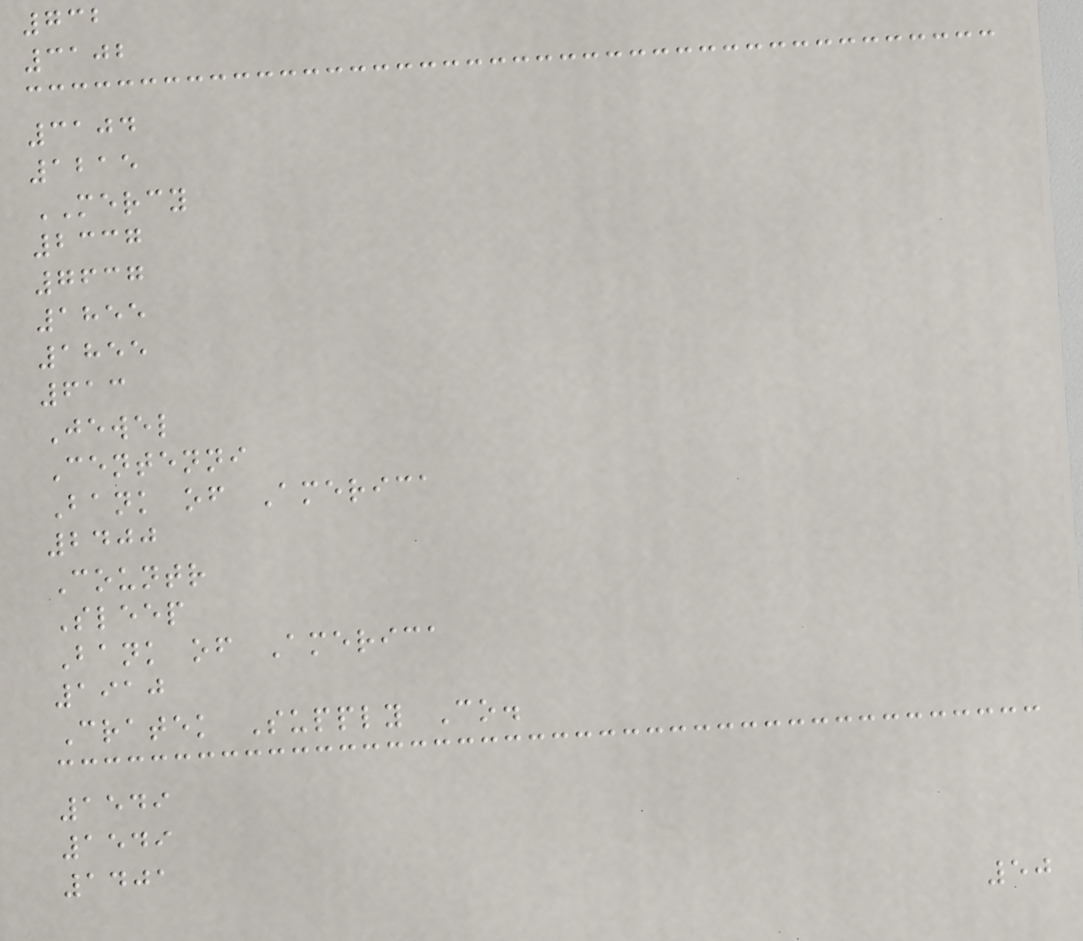732
3102
3104
1215
MERCY
2337
7637
1855
1855
613
Jewel
Centenni
Bank of America
2400
Countr
Sleep
Bank of America
1910
Cratek Supply Co.
1549
1549
1401
50
